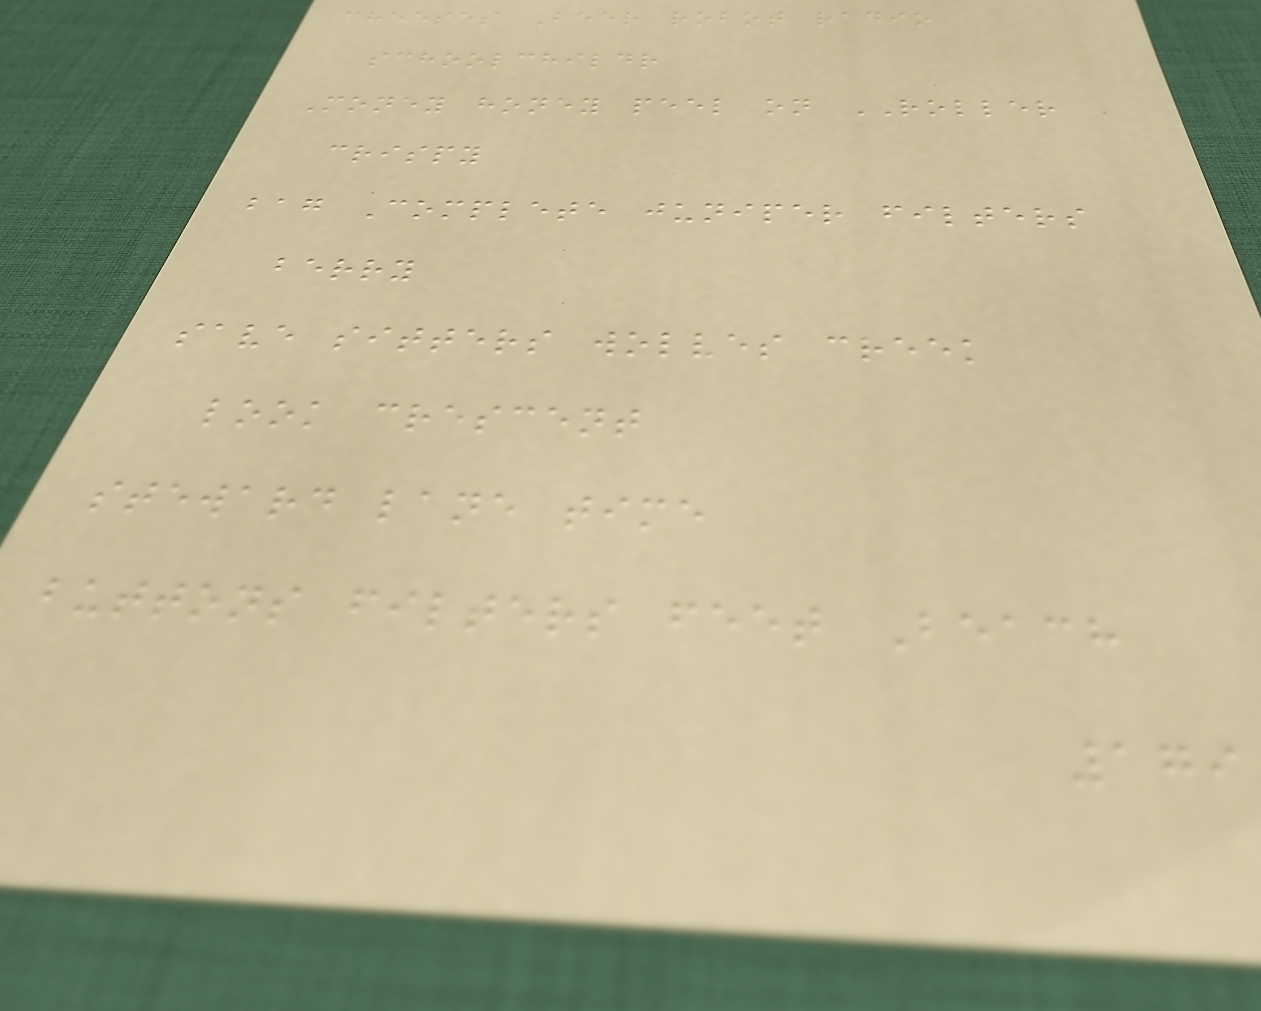cheeses Beer robot radio
schoolchildr
Money honey peel on ROLLER
crispy
bag Complete juniper filters
berry
save sitters wolves creek
look crescent
steward lane time
buttons filters feet Beach
179
